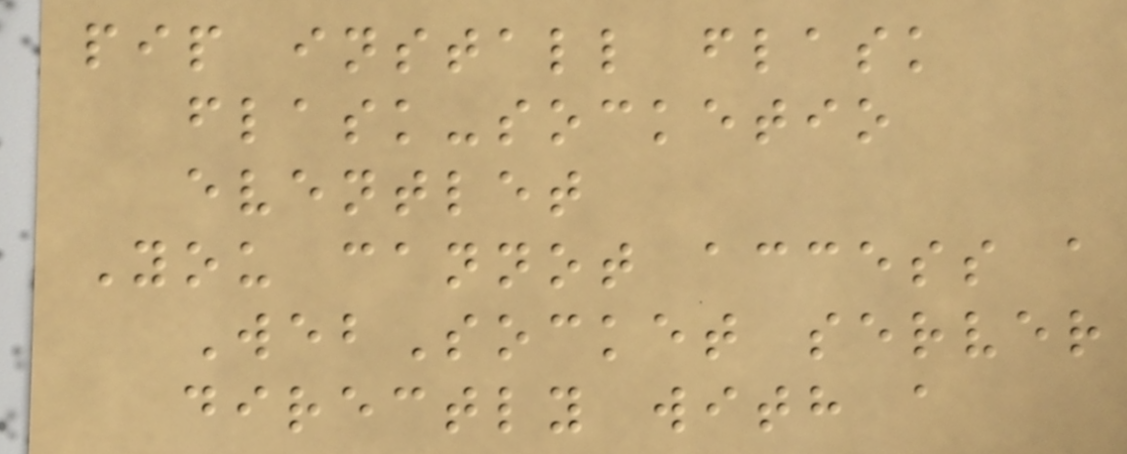pip install flask
flask-socketio
eventlet
You cannot access a
WebSocket server
directly with a
